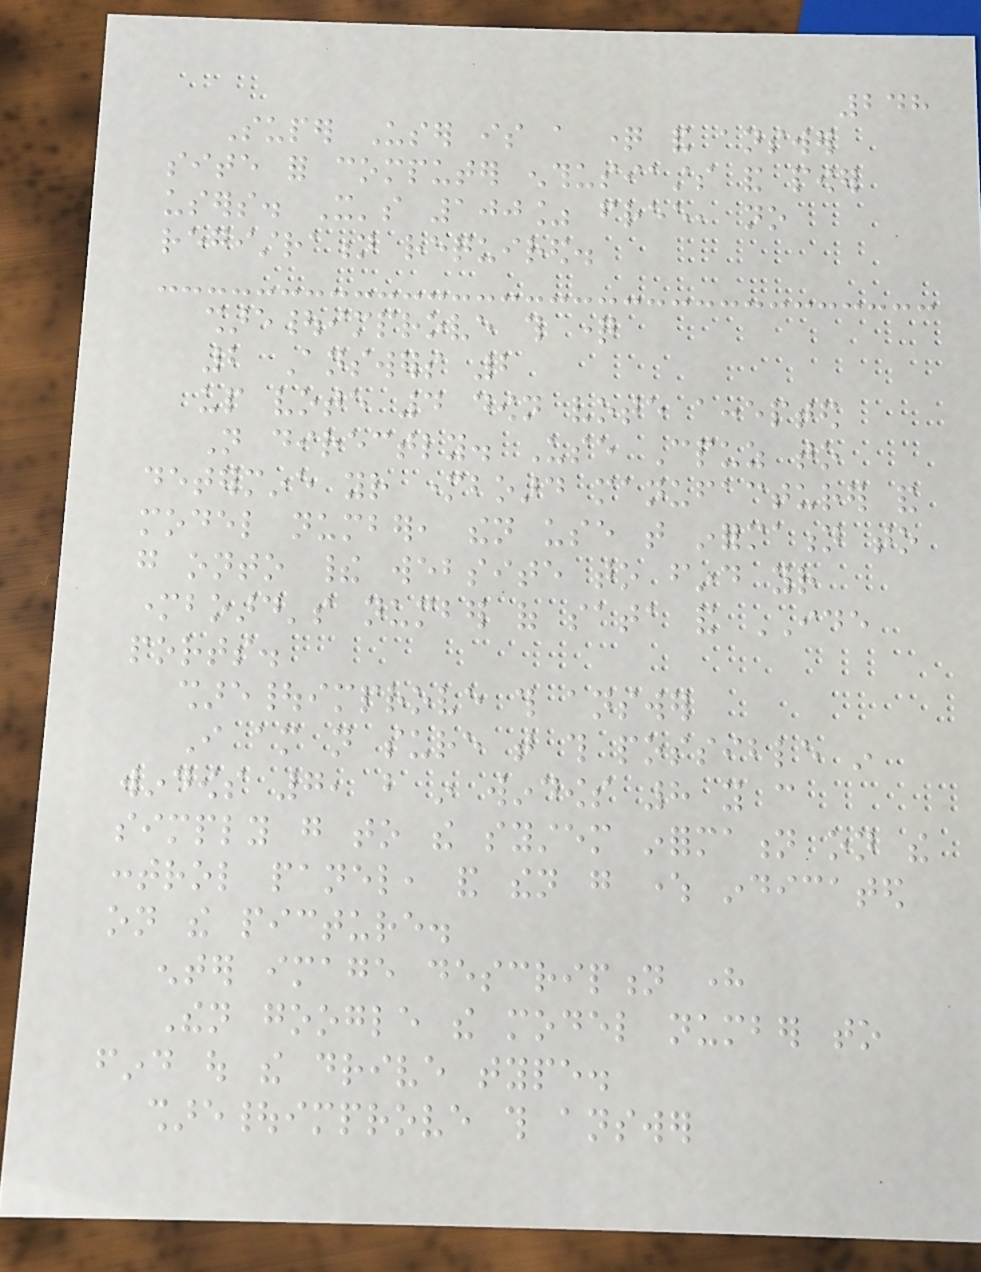248
Super User is a question and answer
site for computer enthusiasts and power
users. It's 100% free, no
registration required.
share|improve this question
2 Answers 2
up vote 4 down vote accepted
Not directly. Use Cpuz to
determine your motherboard manufacturer and
model number, then use that information to
go onto their website to find your
motherboard's number of sata and IDE
ports.
share|improve this answer
I am not sure that this possible in
windows 7, but in windows 8 you can
simply go to the system information on the
control panel, and then go where indicated
on the picture.
enter image description here
Then google the model number to
find out the drive type.
share|improve this answer
